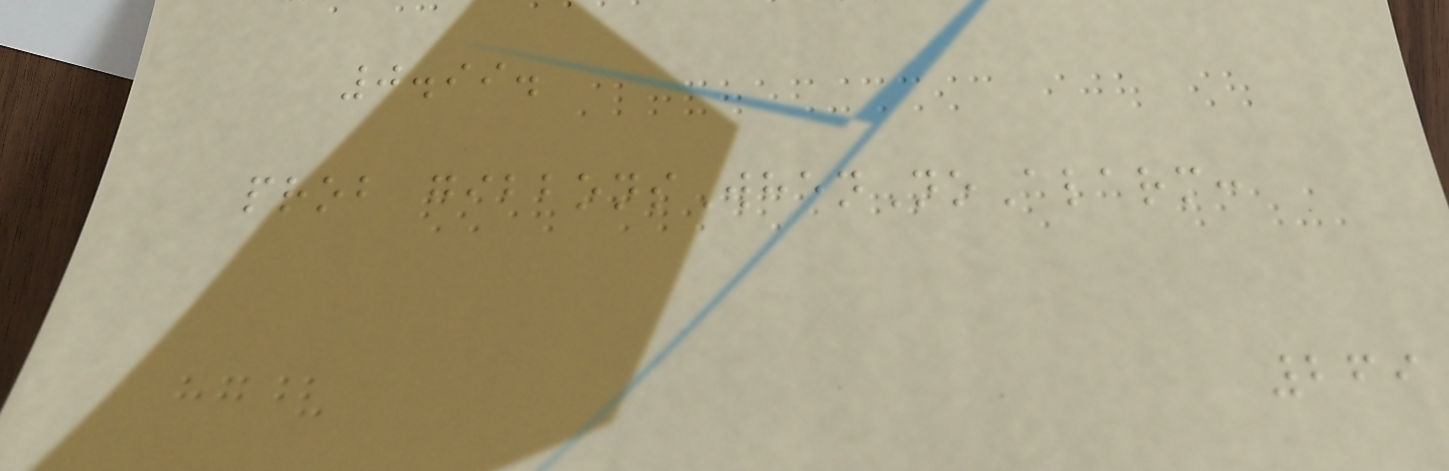0.99.
prob gibbonsWhenNoAlarm:
269
